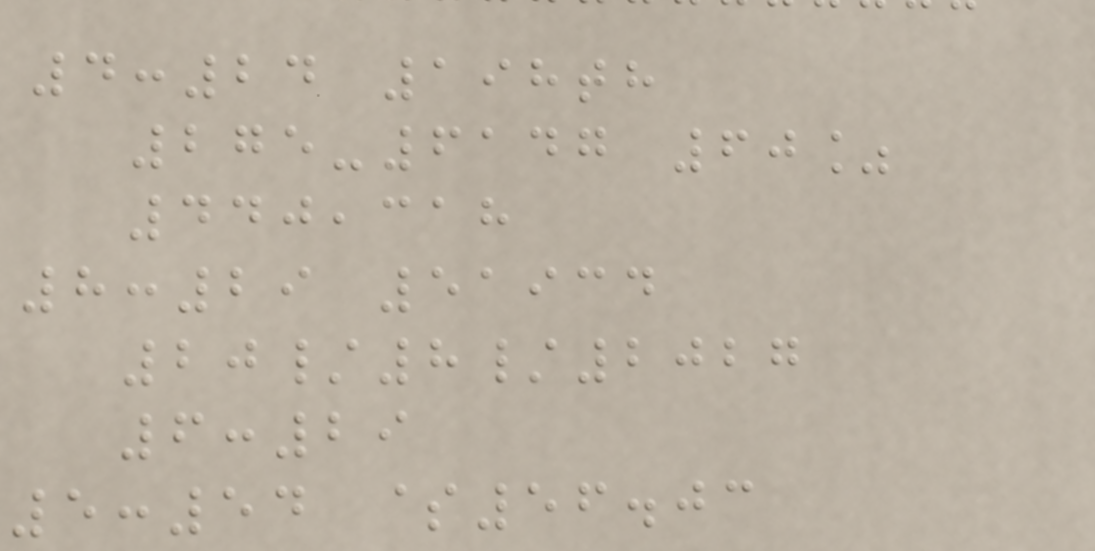4:24 198th
275-6147 60%
440,318
8:29 51934
20/8/2027
6:29
5:54 $56.03
